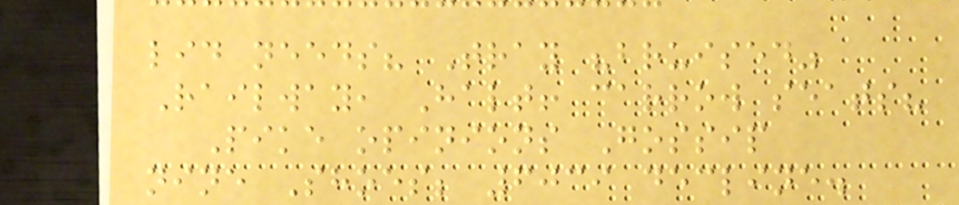lid needs? Tray "bruised"
Railway, Halt! carrow seats?
Pike opinions Gossip
nine Shoes; 6039 decline.
